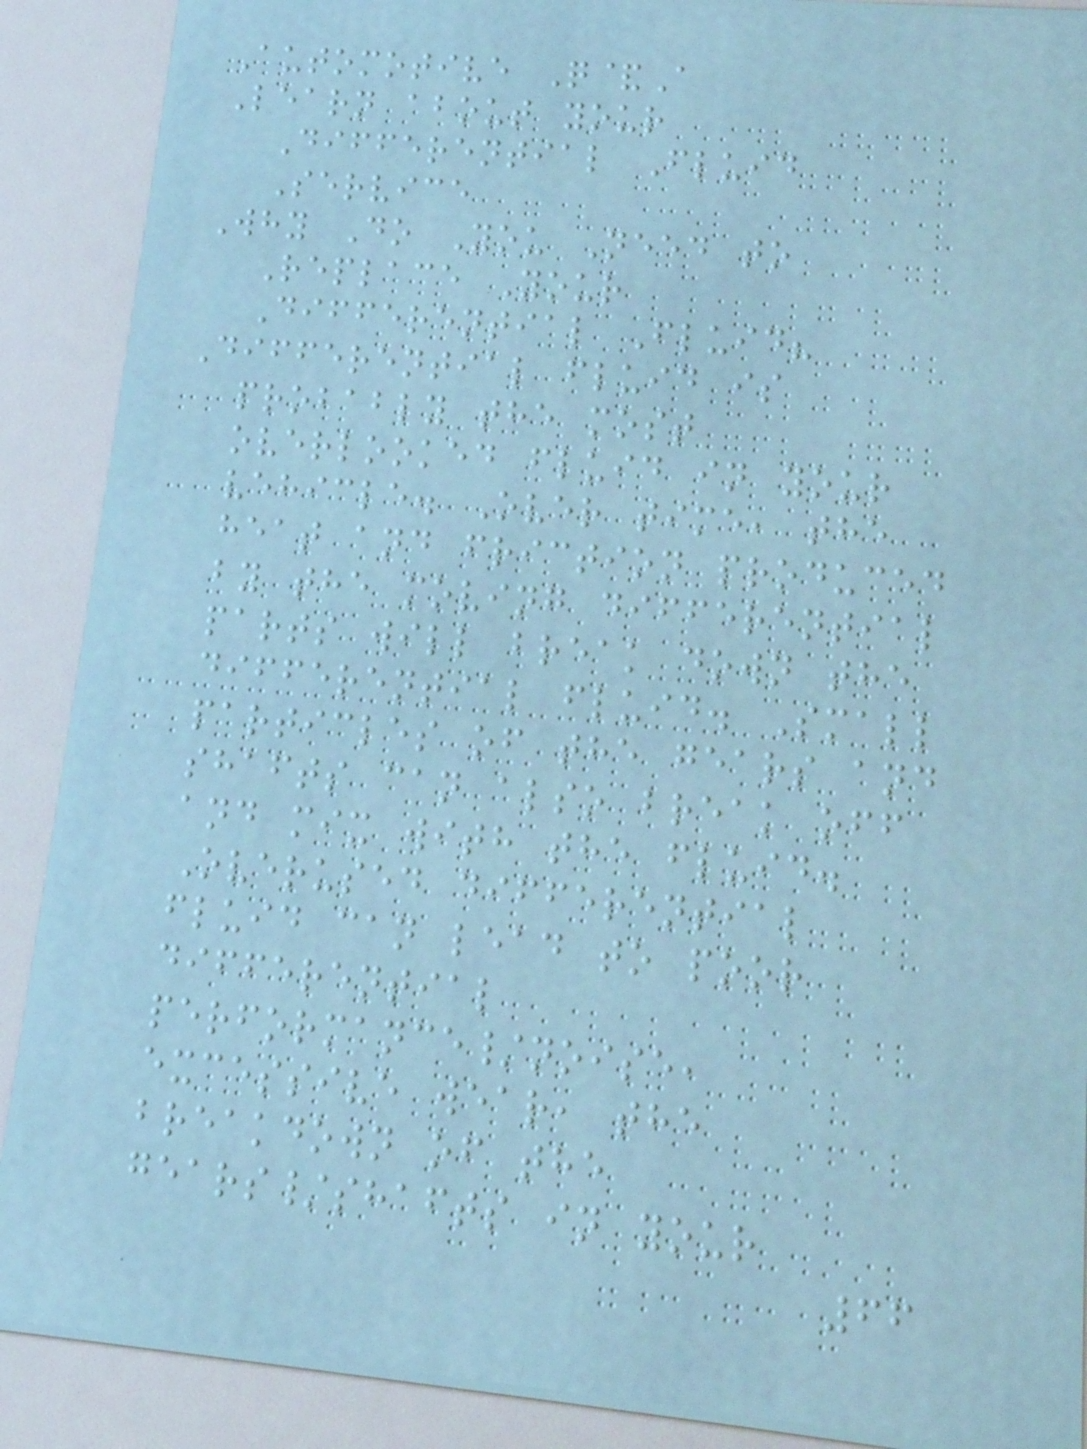Automotive Q&A
Learn about your
Differential Fluid
Service
Why Do You Need to
Replace Your
Differential Fluid?
Differential fluid is
probably the most
overlooked fluid in your
vehicle. Over time, the
heat and friction produced
by the moving differential
parts will break down the
differential fluid. Small
particles of the gears and
shafts can also break off
and mix with the fluid.
Overused differential
fluid can lead to poor
differential
performance/noise,
excessive wear, the
breakdown of the
gears/shafts in your
66
